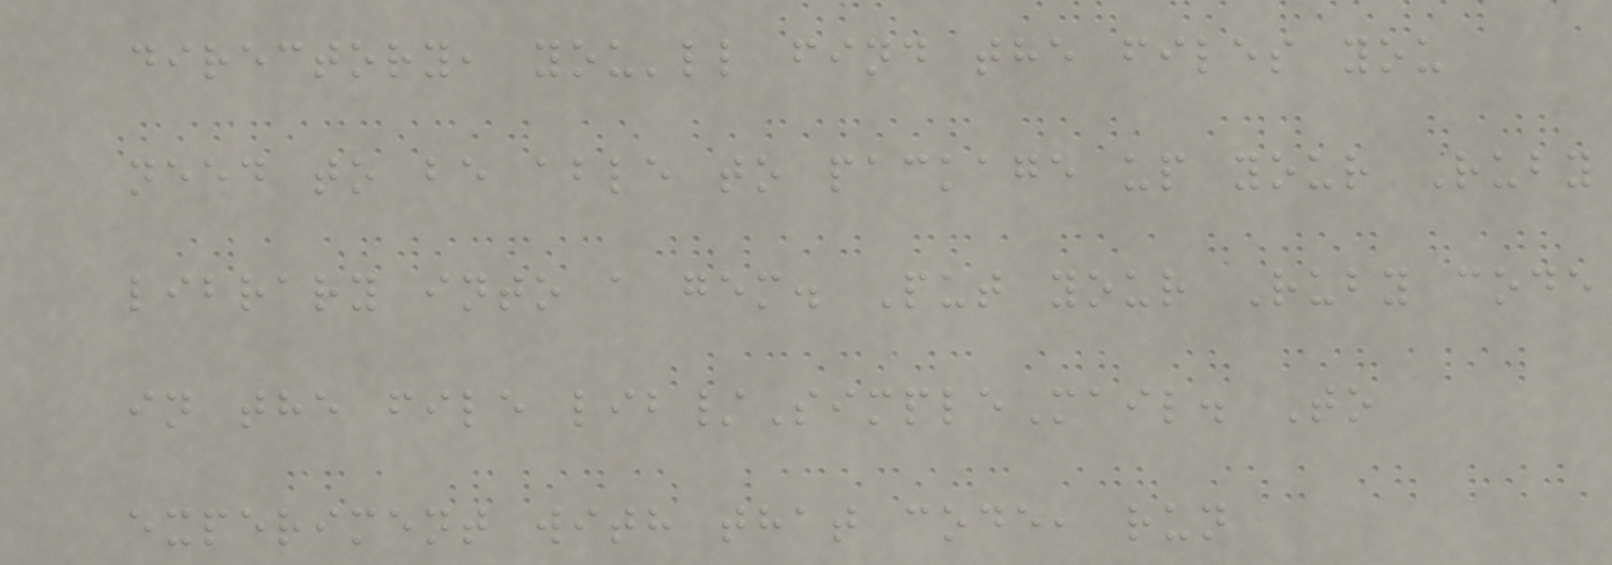directory, you'll find the files you
need to be able to package up your Ruby
library into a gem. Put your Ruby code
in the file lib/SimpleMail. To
experiment with that code, run
